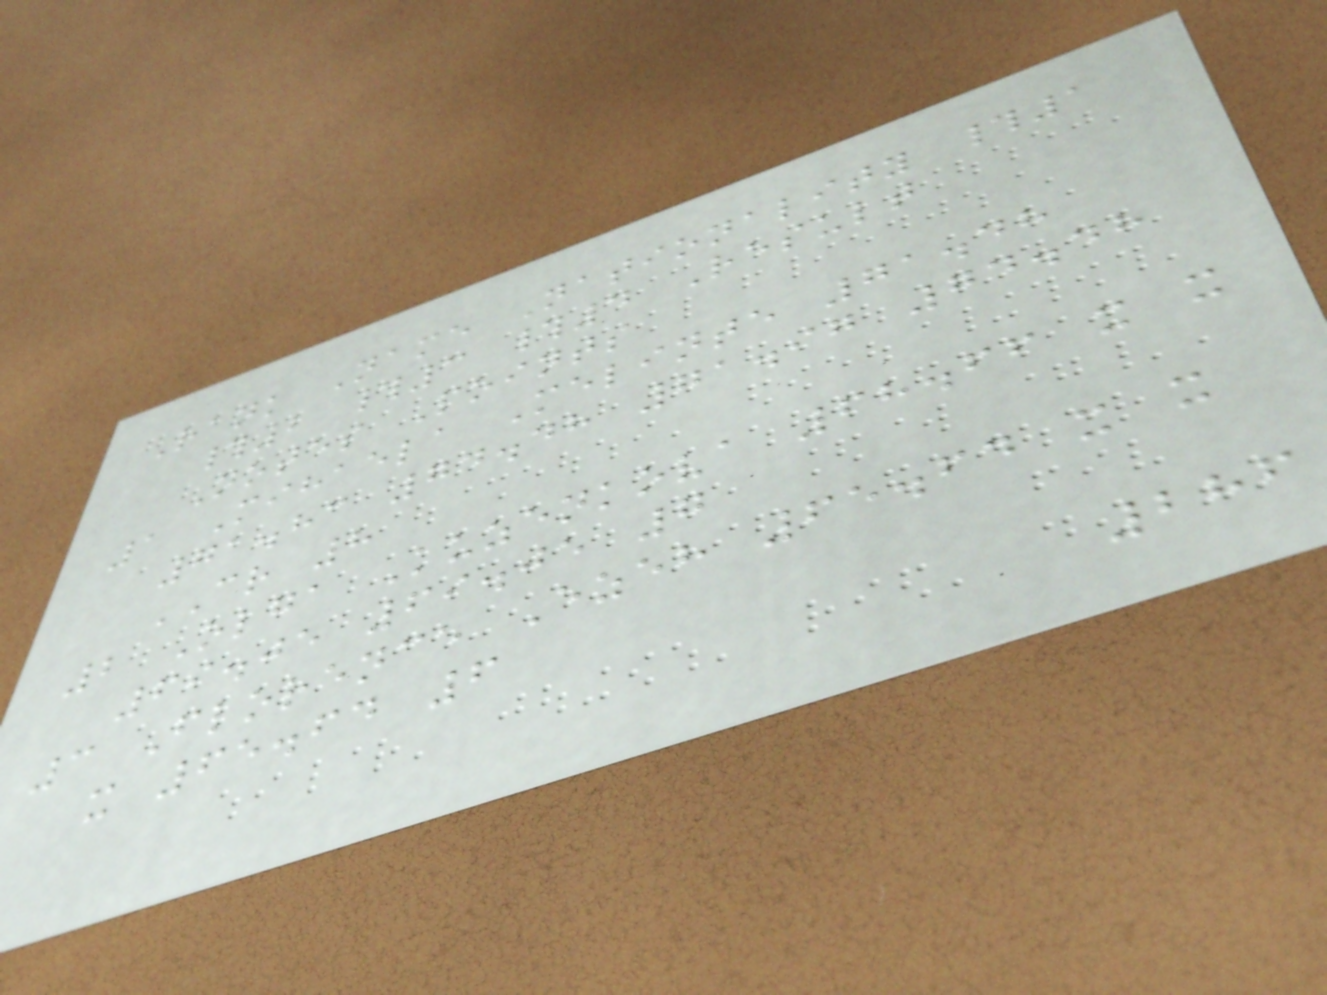Rank Name Nationality #1
#2 #3 #4 Result
Notes Points
1 Mihaela Melinte 71.48
71.83 74.48 71.97 74.48
CR 8
2 Olga Kuzenkova 68.66 x x
69.05 69.05 7
3 Florence Ezeh 65.64 x x
x 65.64 6
286
